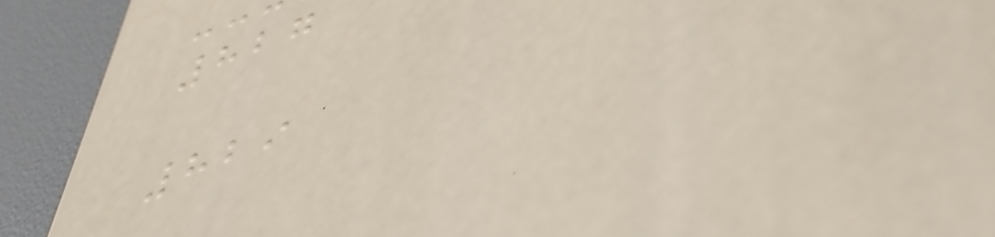827
829
